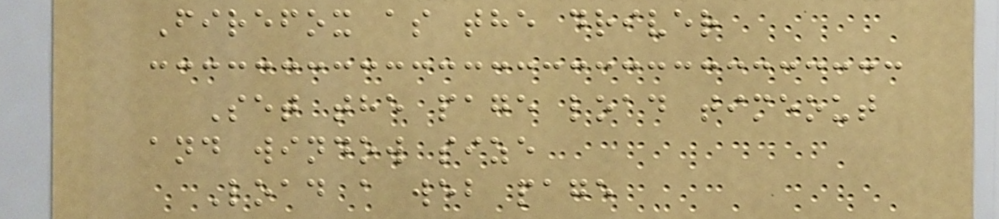Firefox as the driver
Set the page load timeout
and window size
Load a web page
